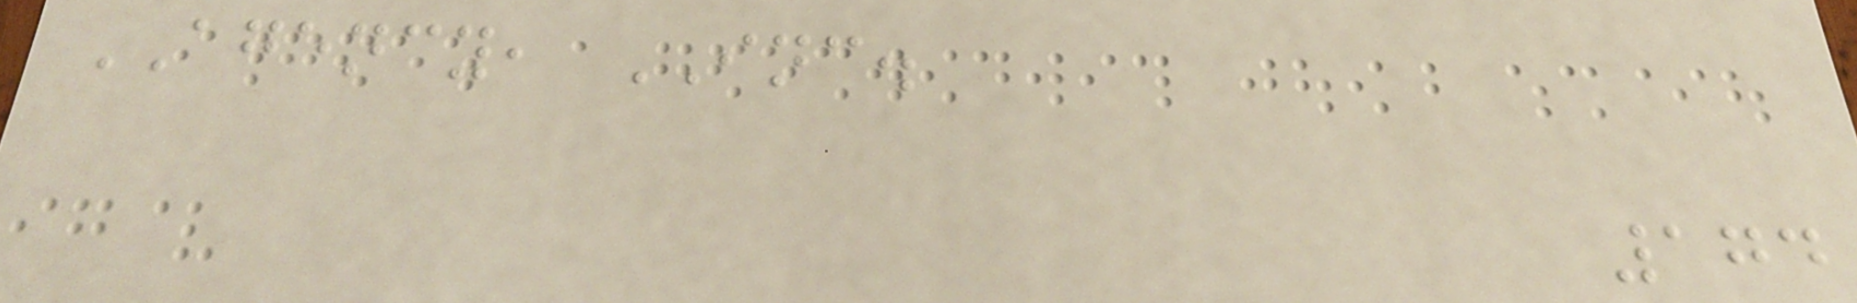AGENCY, INC.
174
